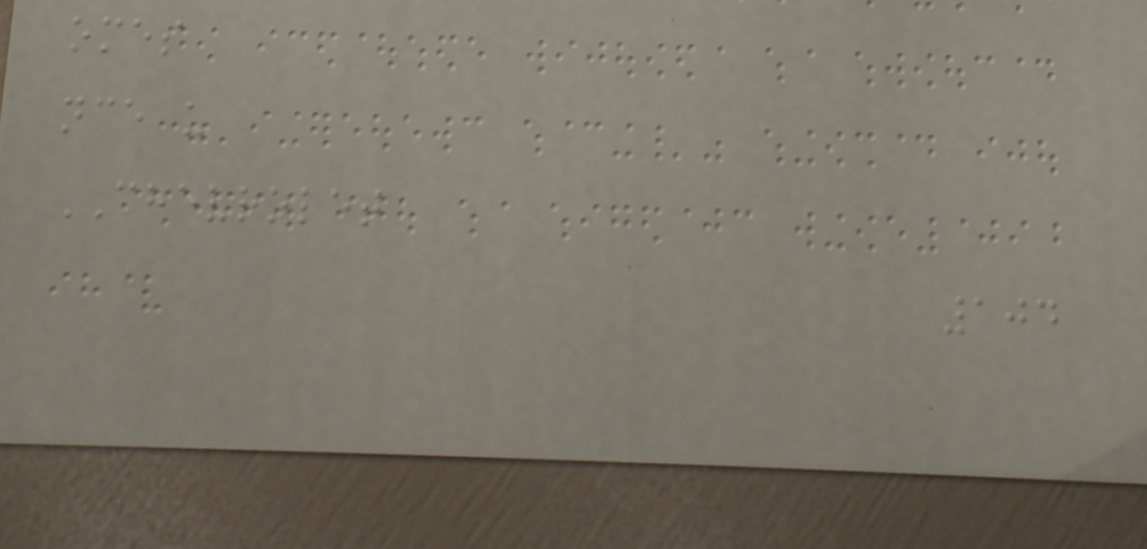omes
nce u
CHEVROLET
104
